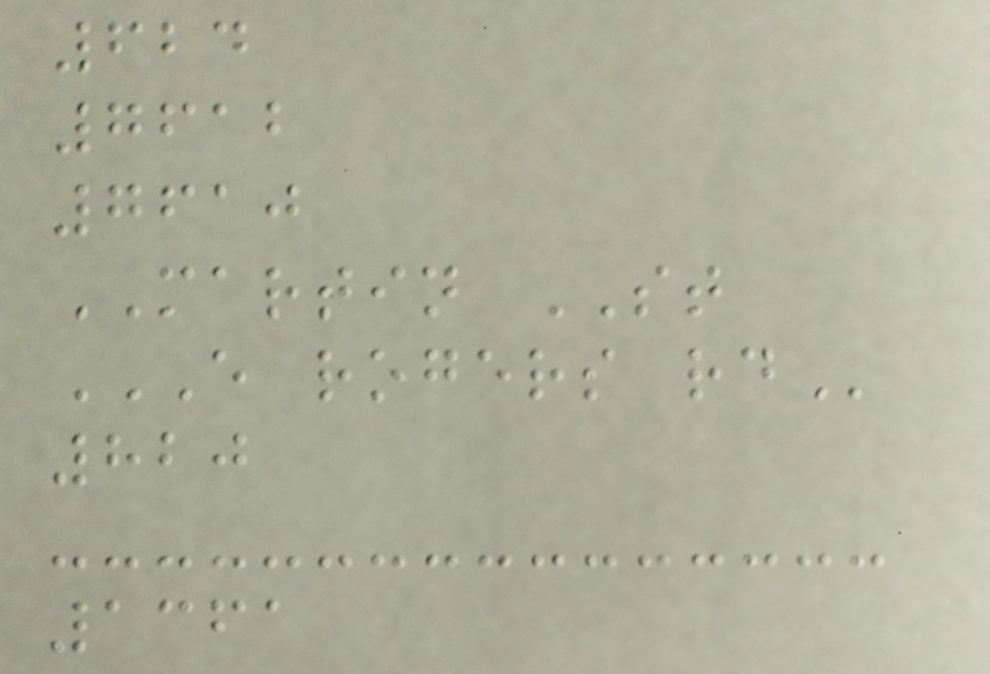624
7612
7610
MARTIN ST
E ROGERS RD
820
1361
